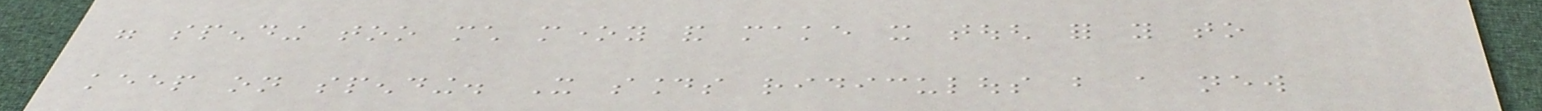were spending too much money and make it tough for you to
keep on spending. It sounds ridiculous but a new
